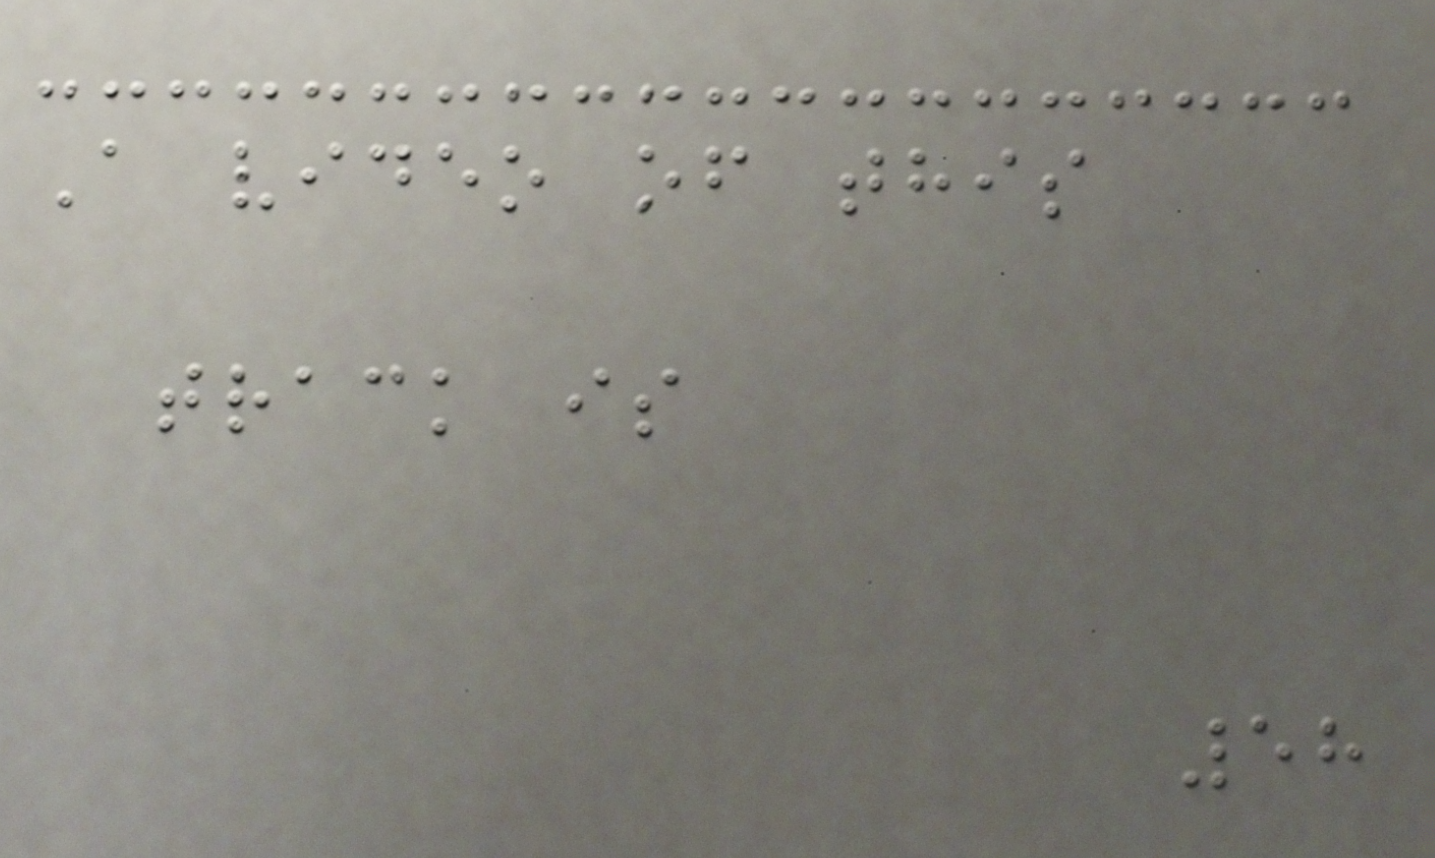A video of this
track is
58
